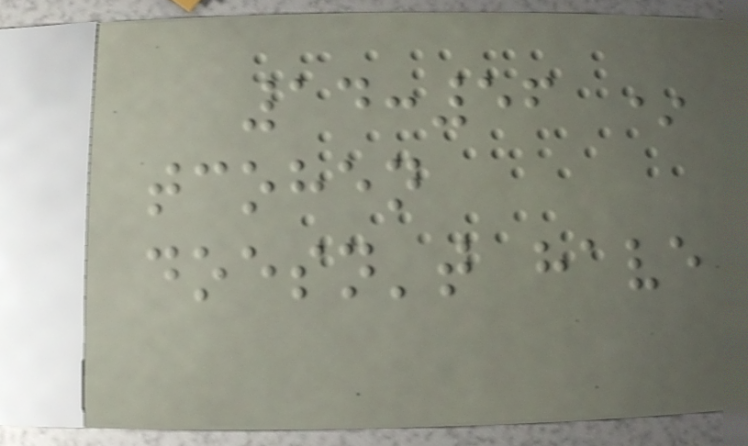14:56 *
tcohen
doesn't have
